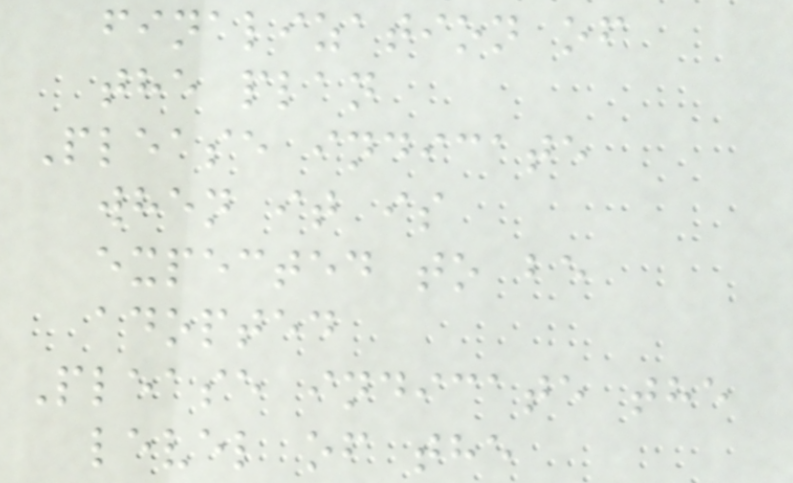finalization of
the plan
Please indicate
when it is
expected to be
adopted
Please indicate the
level of the
